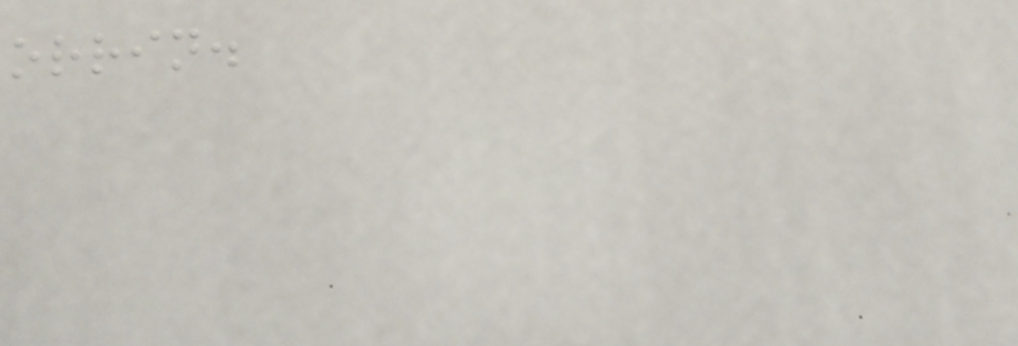orrin.
